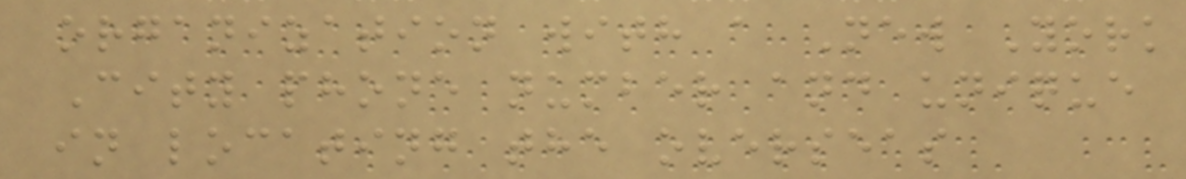organization with a New York
City phone number and unique
in locating the overseas
